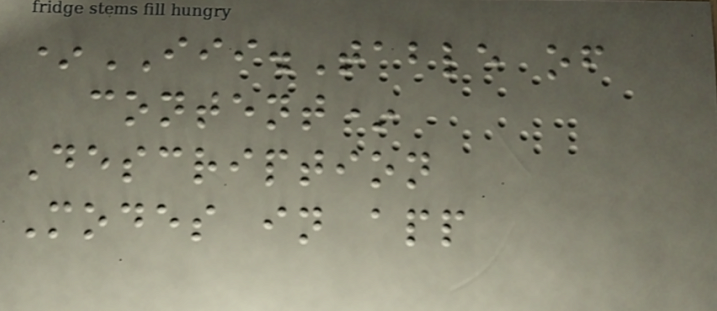*III.Table of
content*
Description
Modes in app
